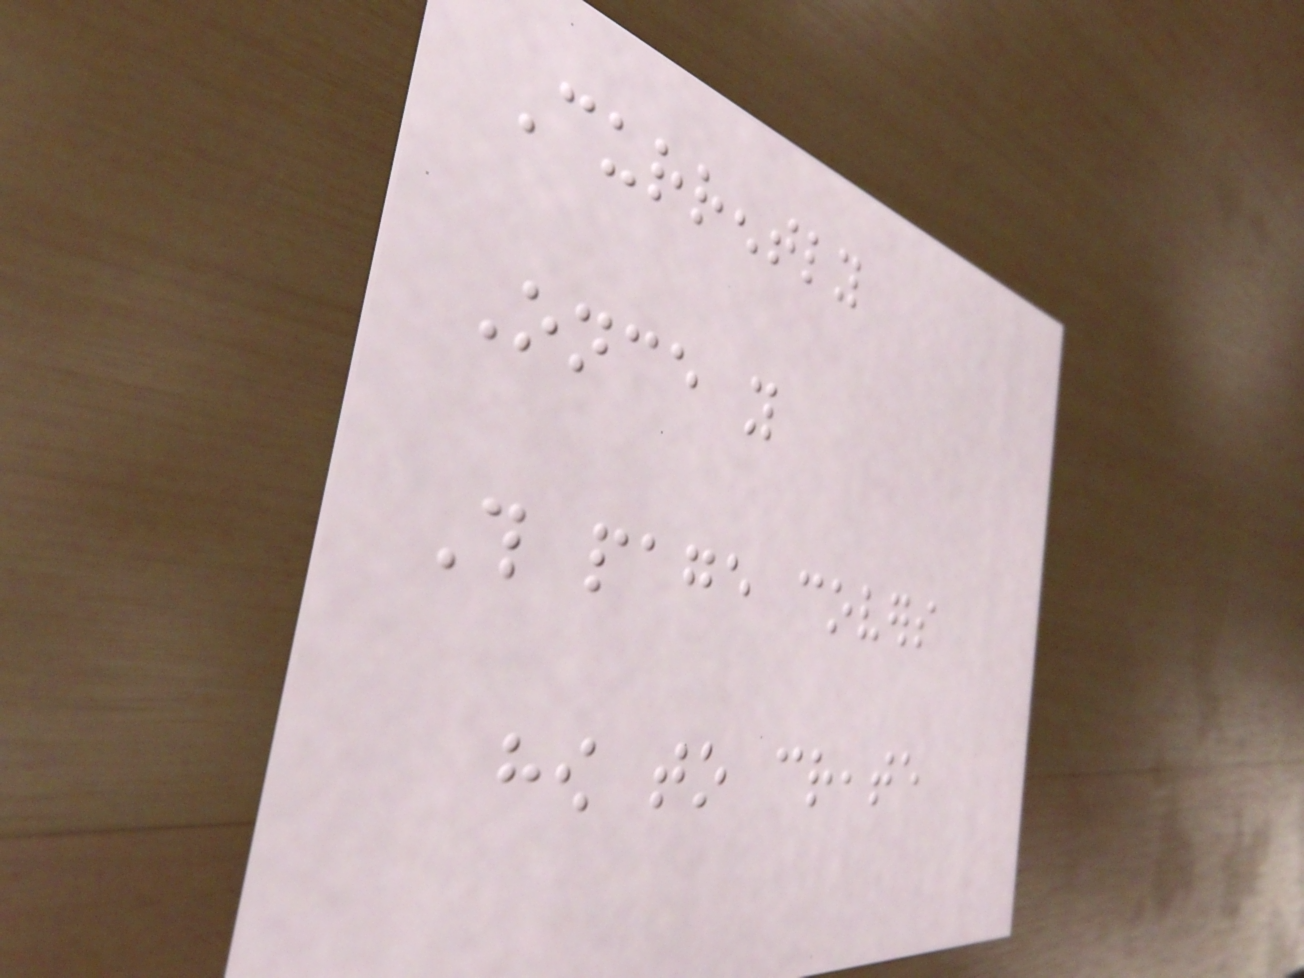Currently
Once you
This page covers
how to create
